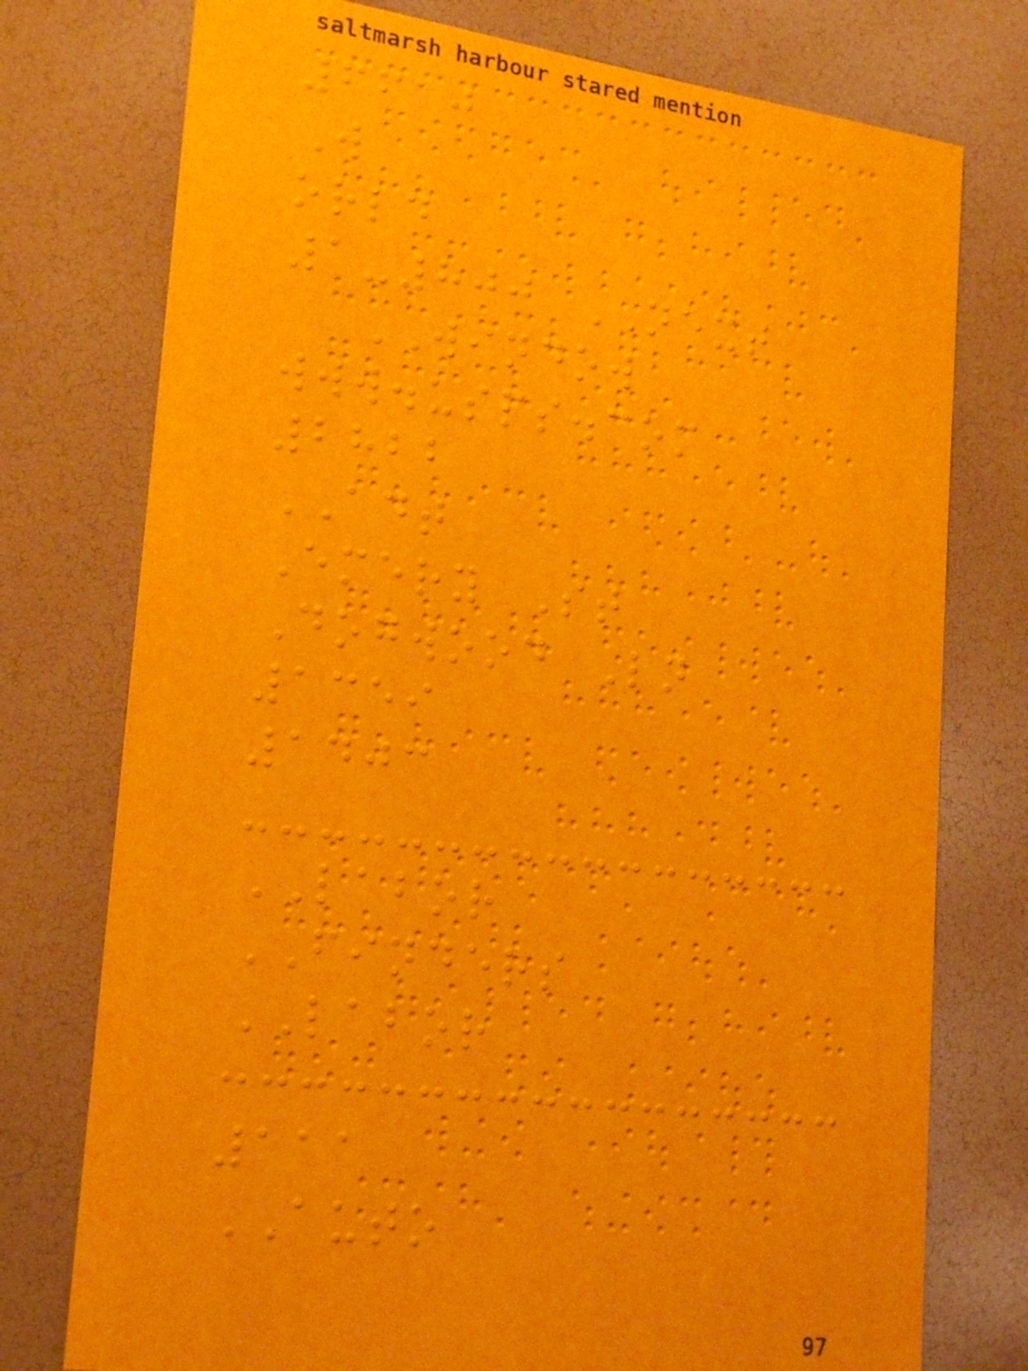6610
W
orld
1-800 NEXT
WINDOW
www.usps.com
2822
ADT
Emery St
Dogwood Ln
1359
1403
LABOR
FINDERS
LABOR
111
AUTO
